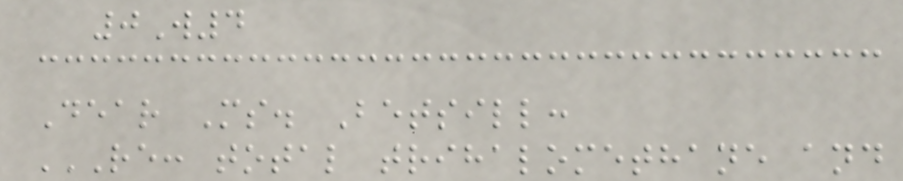0W4
Dear Ms. Betsill:
RE: TOTAL TRIHALOMETHANE AND
